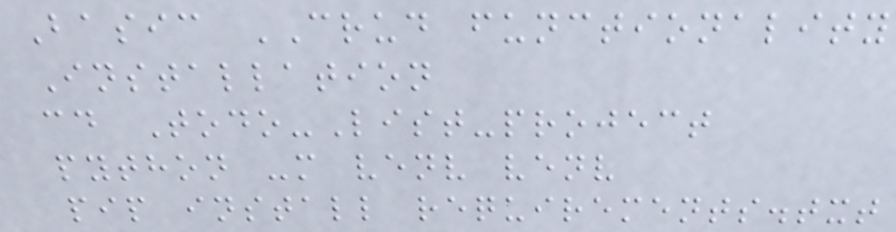Basic CRUD functionality
Installation
cd Todo-List-project
python -m venv venv
pip install requirements.txt
